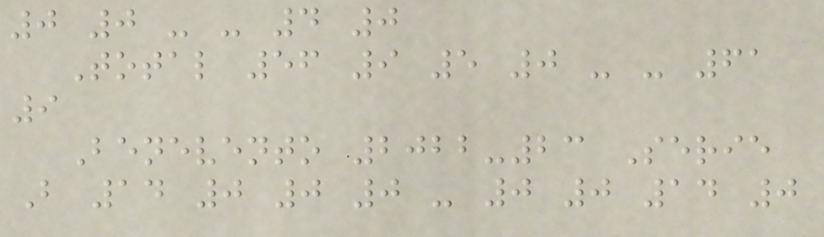0 0 - - 4 0
Total 56 9 5 0 - - 61
9
Benevento 2022-23 Serie
B 14 0 0 0 - 0 0 14 0
